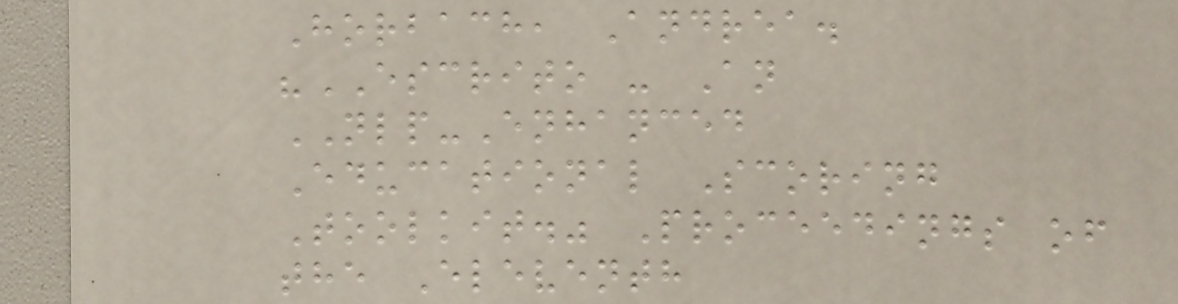Horbach, Andrea.
"ESCRITO - An
NLP-Enhanced
Educational Scoring
Toolkit." Proceedings of
the Eleventh
